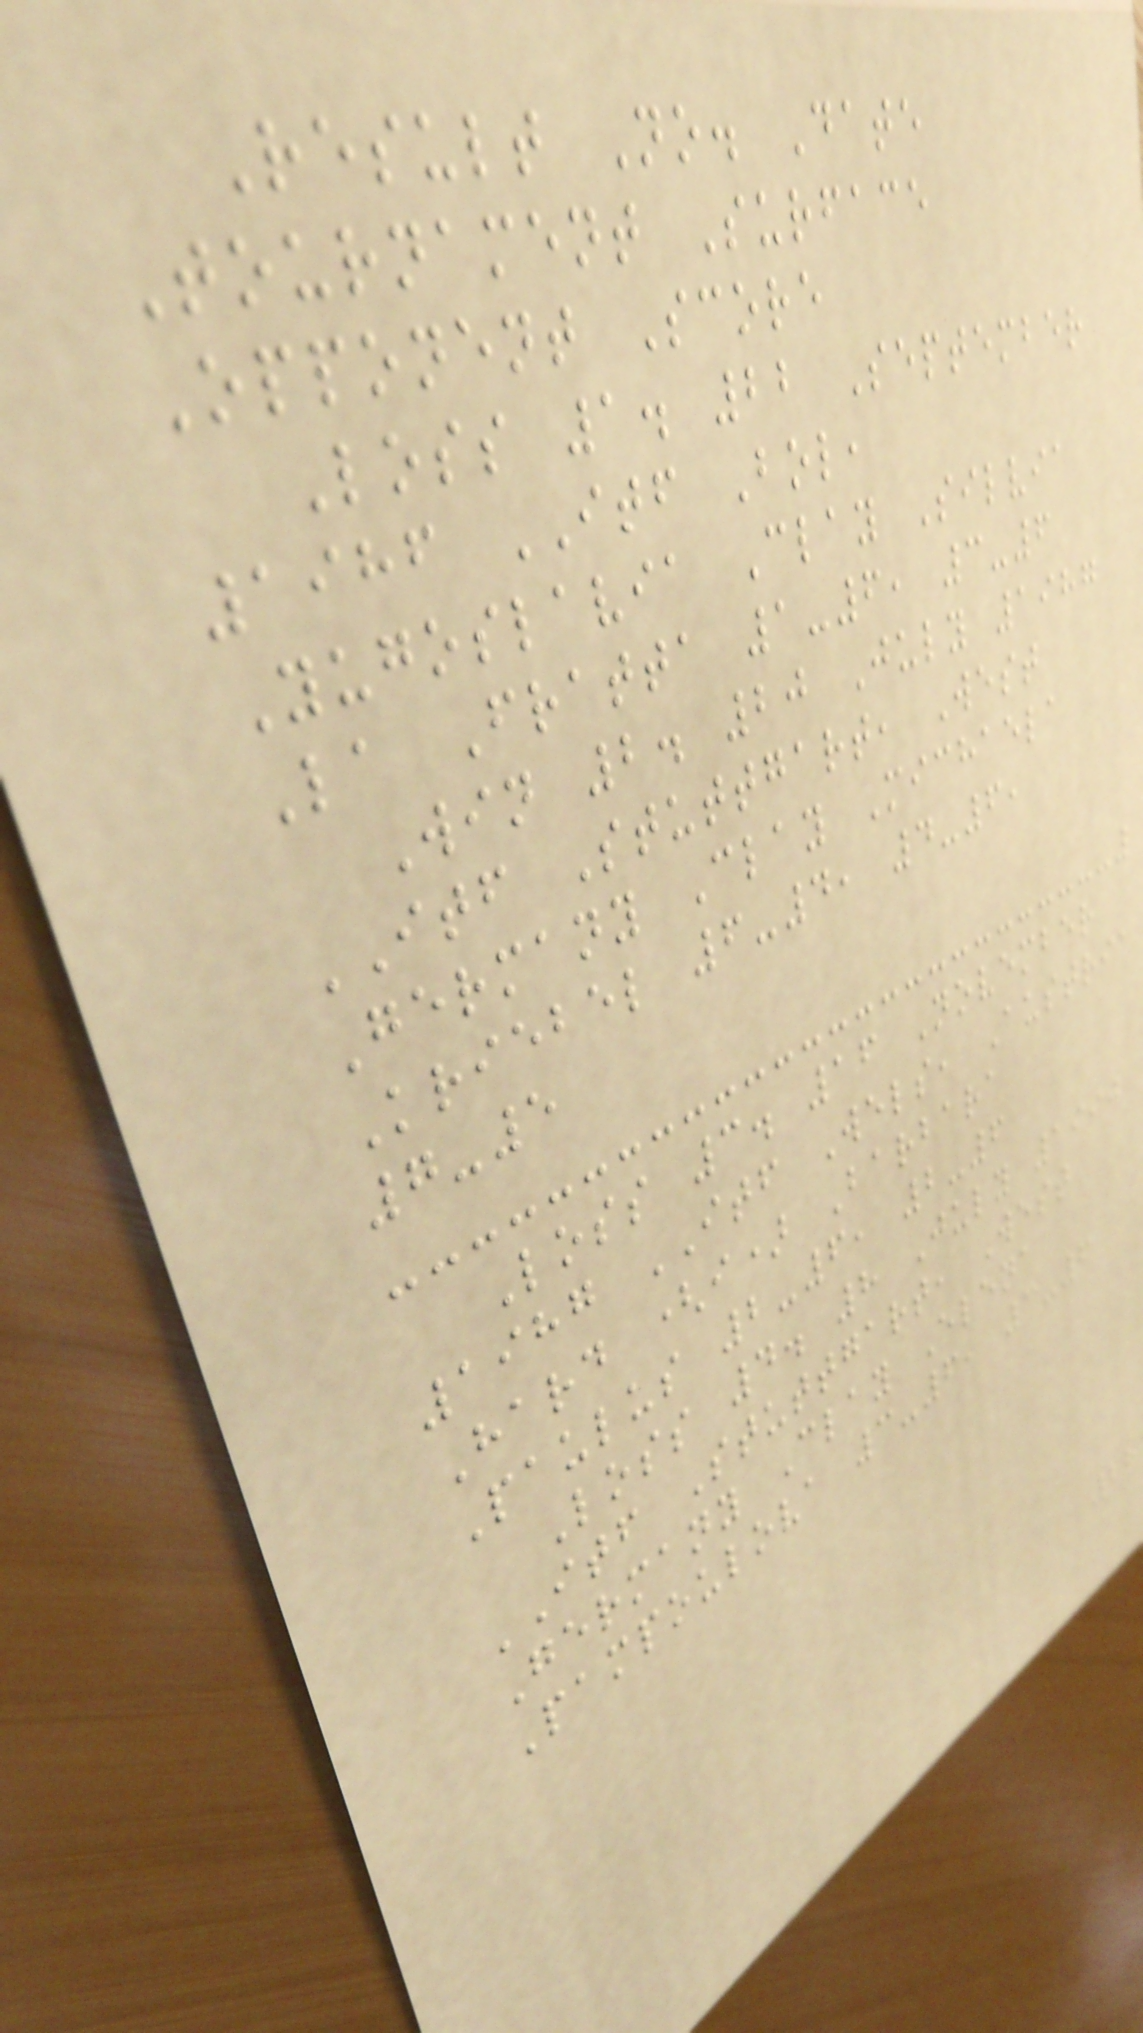Result No. Date
Tournament Surface
Opponent Score
Loss 1. 22 September
1986 ITF Bol,
Yugoslavia Clay Silvia
La Fratta 1-6, 3-6
Win 2. 20 July 1987
ITF Stuttgart, West
Germany Clay Michaela
Kriebel 6-4, 4-6,
7-5
Loss 3. 16 November
1987 ITF Wels, Austria
Hard (i) Barbara
Paulus 2-6, 2-6
Loss 4. 8 July 1990
ITF Stuttgart, West
Germany Clay Elena
Pampoulova 3-6, 3-6
